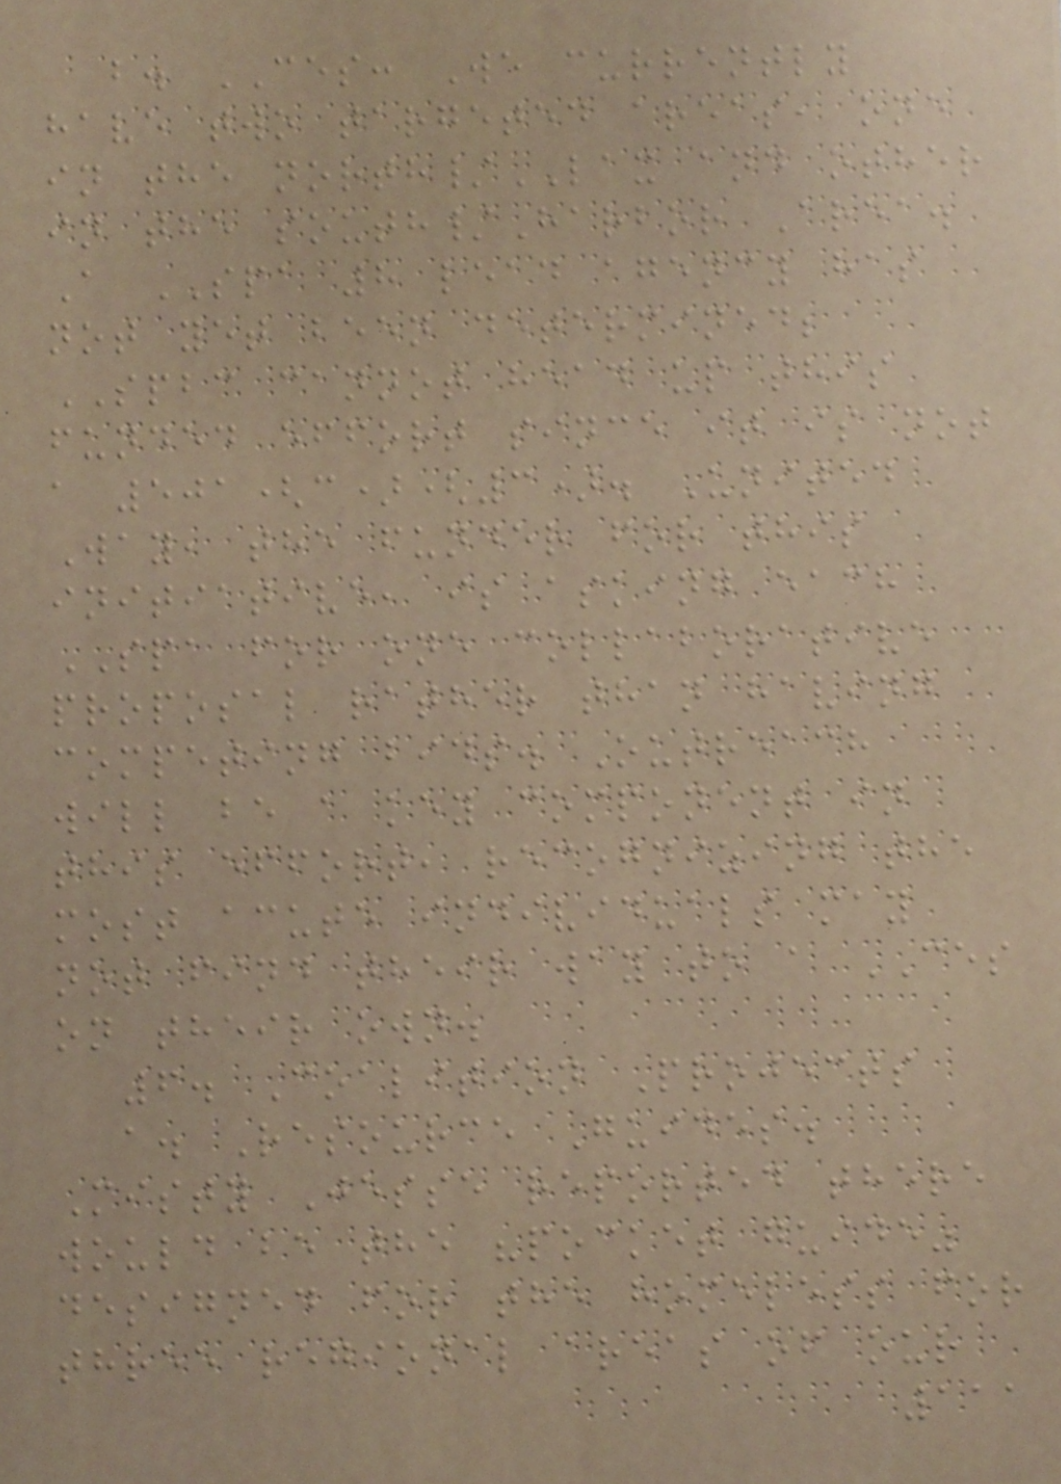b. CES: We currently
have two targeted areas, one
in the north/LAX and other
in the south/Harbor Area.
A SPA 8 lead agency has
not yet been determined;
SPBC cannot head up this
funded effort since it is not
a 501(c)(3). United
Way, the funder for this
initiative, is asking each
SPA for one collaborative
proposal rather than having
competing bids. Outreach
will be a key component in
this effort, recognizing the
most acute individuals may
not find their way to a CES
on their own.
6. Coalition Projects
a. Resource Guides.
Misty Jesse reported there
would be the "pocket guide"
designed for the homeless for
three regional areas of our
111
